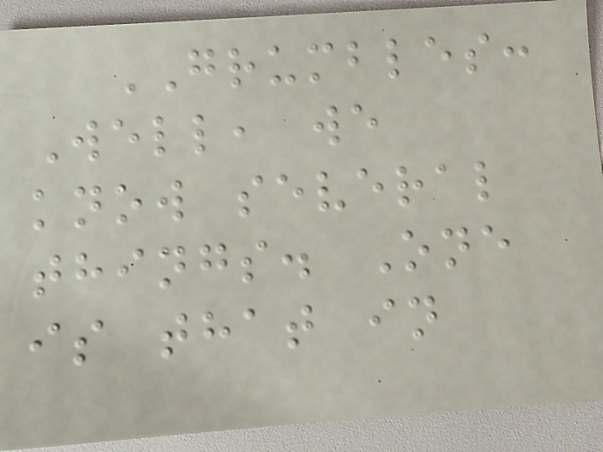GRUMBLES:
Well, we
know several
things. One
is that in
